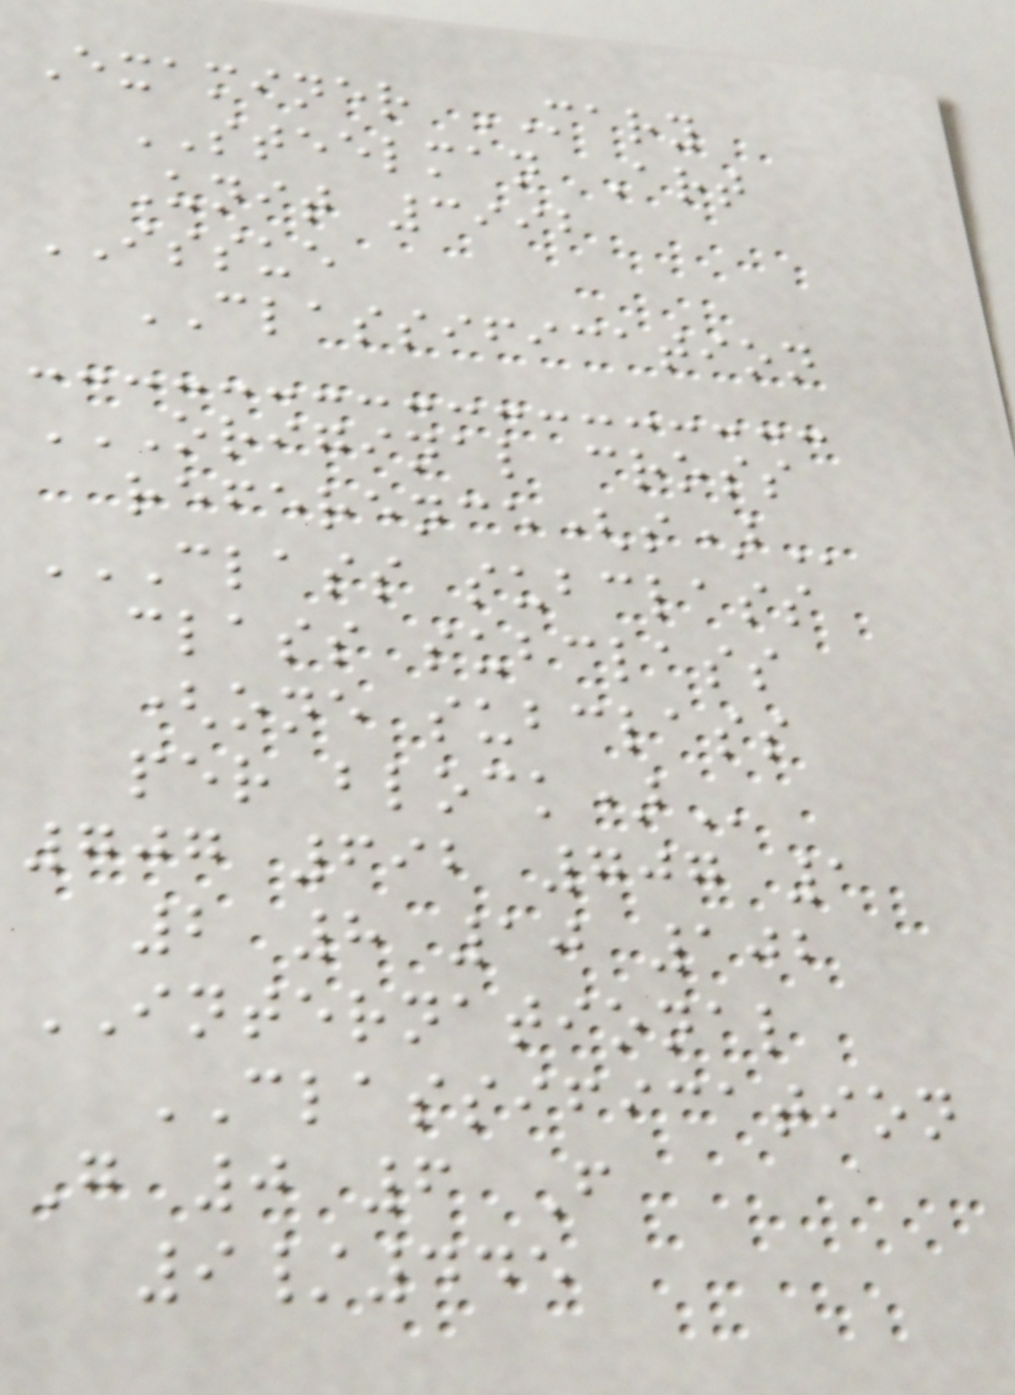Examiner MARY
STEELMAN Art
Unit 3992
ISSUE
CLASSIFICATION
ORIGINAL CROSS
REFERENCE(S)
CLASS SUBCLASS
CLASS SUBCLASS
(ONE SUBCLASS
PER BLOCK)
707 692 707 1
2 8 10 102
INTERNATIONAL
CLASSIFICATION
G 0 6 F
9/445
